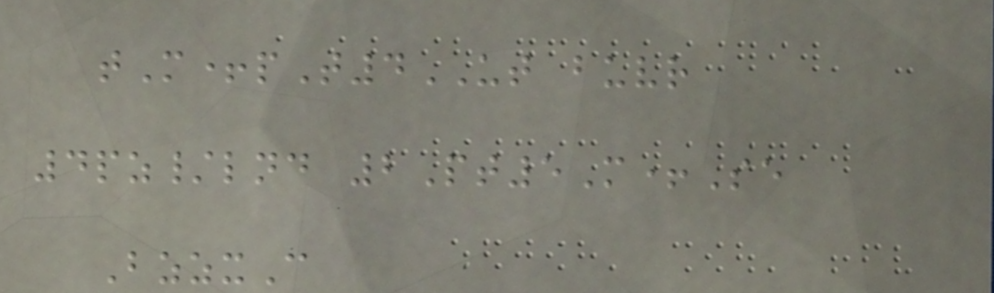tM+pT4UT buvr
4pz/lnd 2Pt5M+Se
BzzxC
